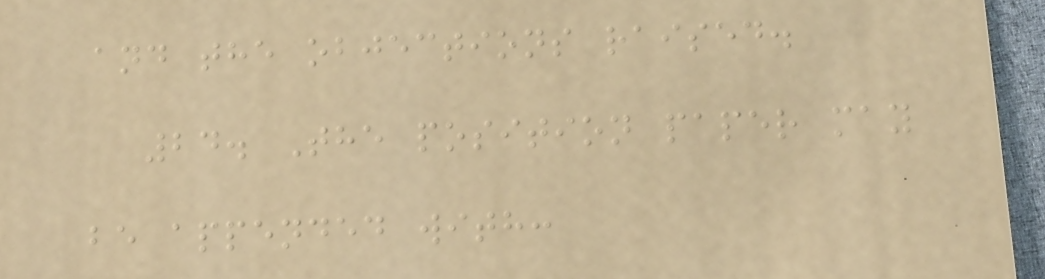and the objections raised.
24. The position paper may
be appended with:
